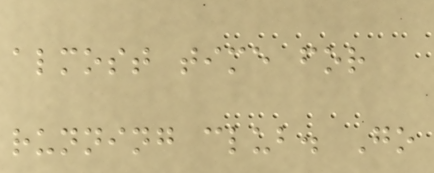almost time for
running club. Go
